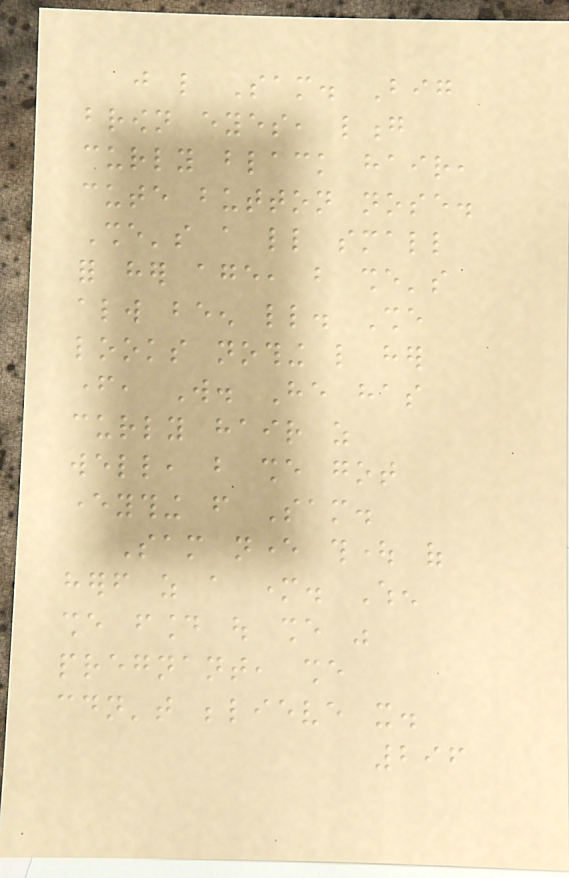just like Sam. Big
brown eyes, long
curly black hair,
cute button nose.
She's a little small
for her age, but she's
always been little. She
looks nothing like her
father, Will. He has
curly hair as
well, but she got
everything from Sam.
Sam never thought of
herself as a mother. When
she found out she was
pregnant, she
couldn't believe it.
296
